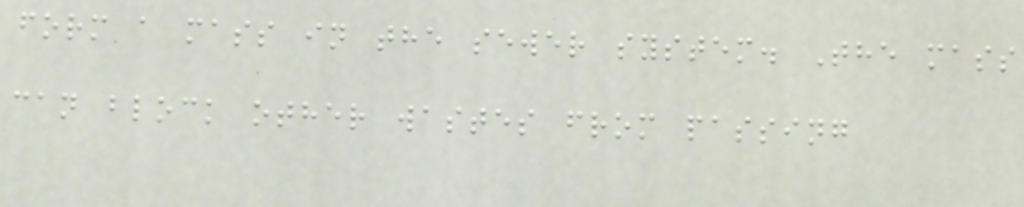form a mass in the sewer system. The mass
can block other wastes from passing
